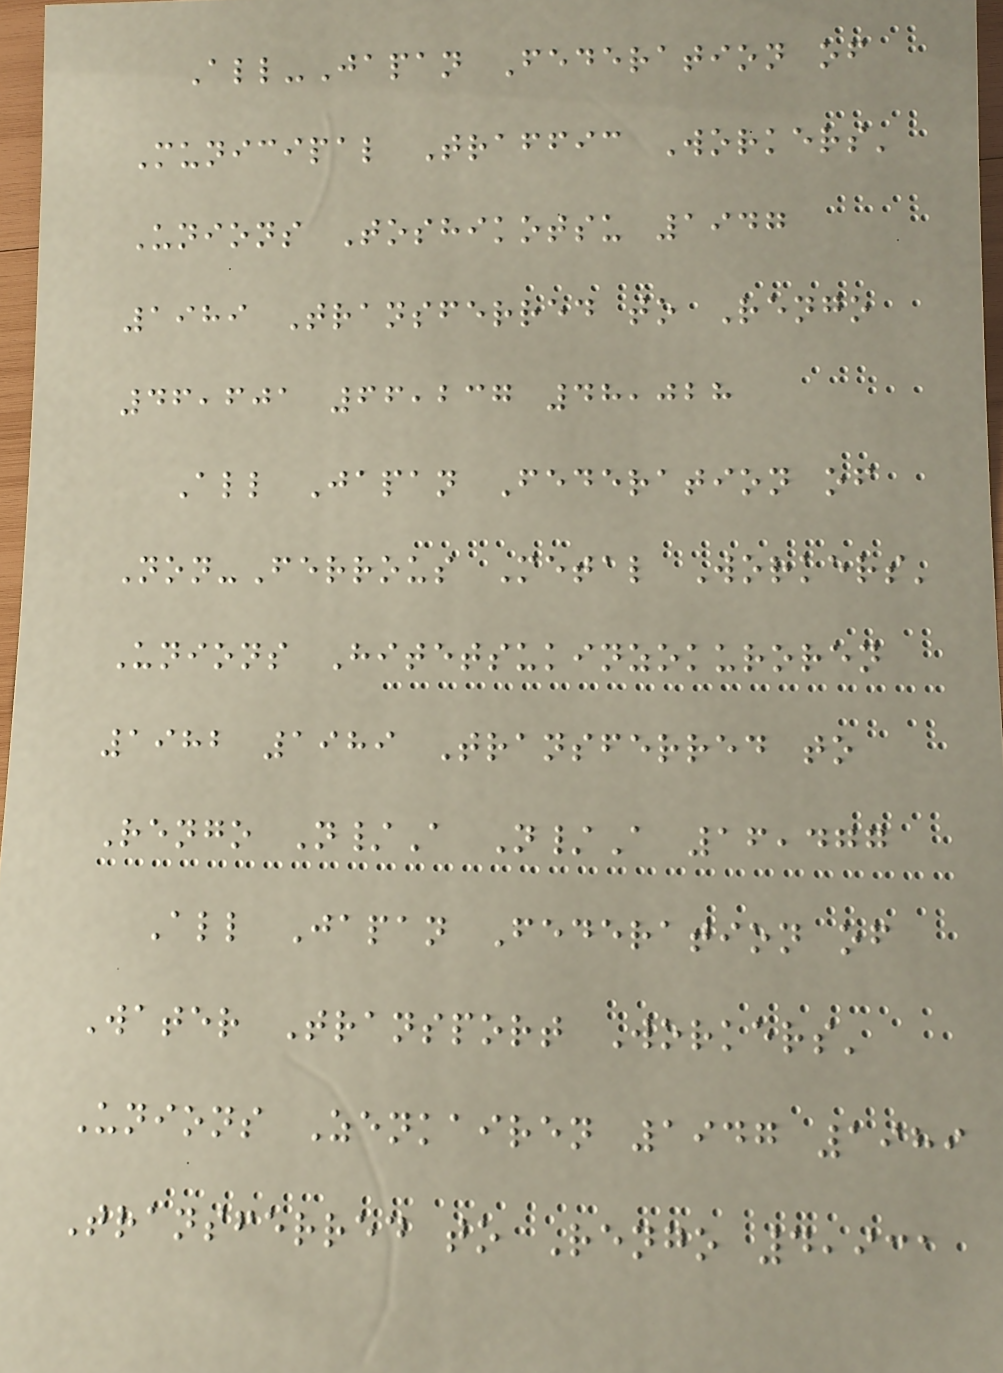All-Japan Federation of
Municipal Traffic Workers'
Unions Toshikotsu 1947
1989 Transferred to Rengo
46,601 66,237 48,028
All Japan Federation of
Non-Ferrous Metal Workers'
Unions Hitetsukinzokuroren
1982 1989 Transferred to
Rengo N/A N/A 16,477
All Japan Federation of
Water Transport Workers'
Unions Zenkairen 1947 1989
Transferred to Rengo 4,931
